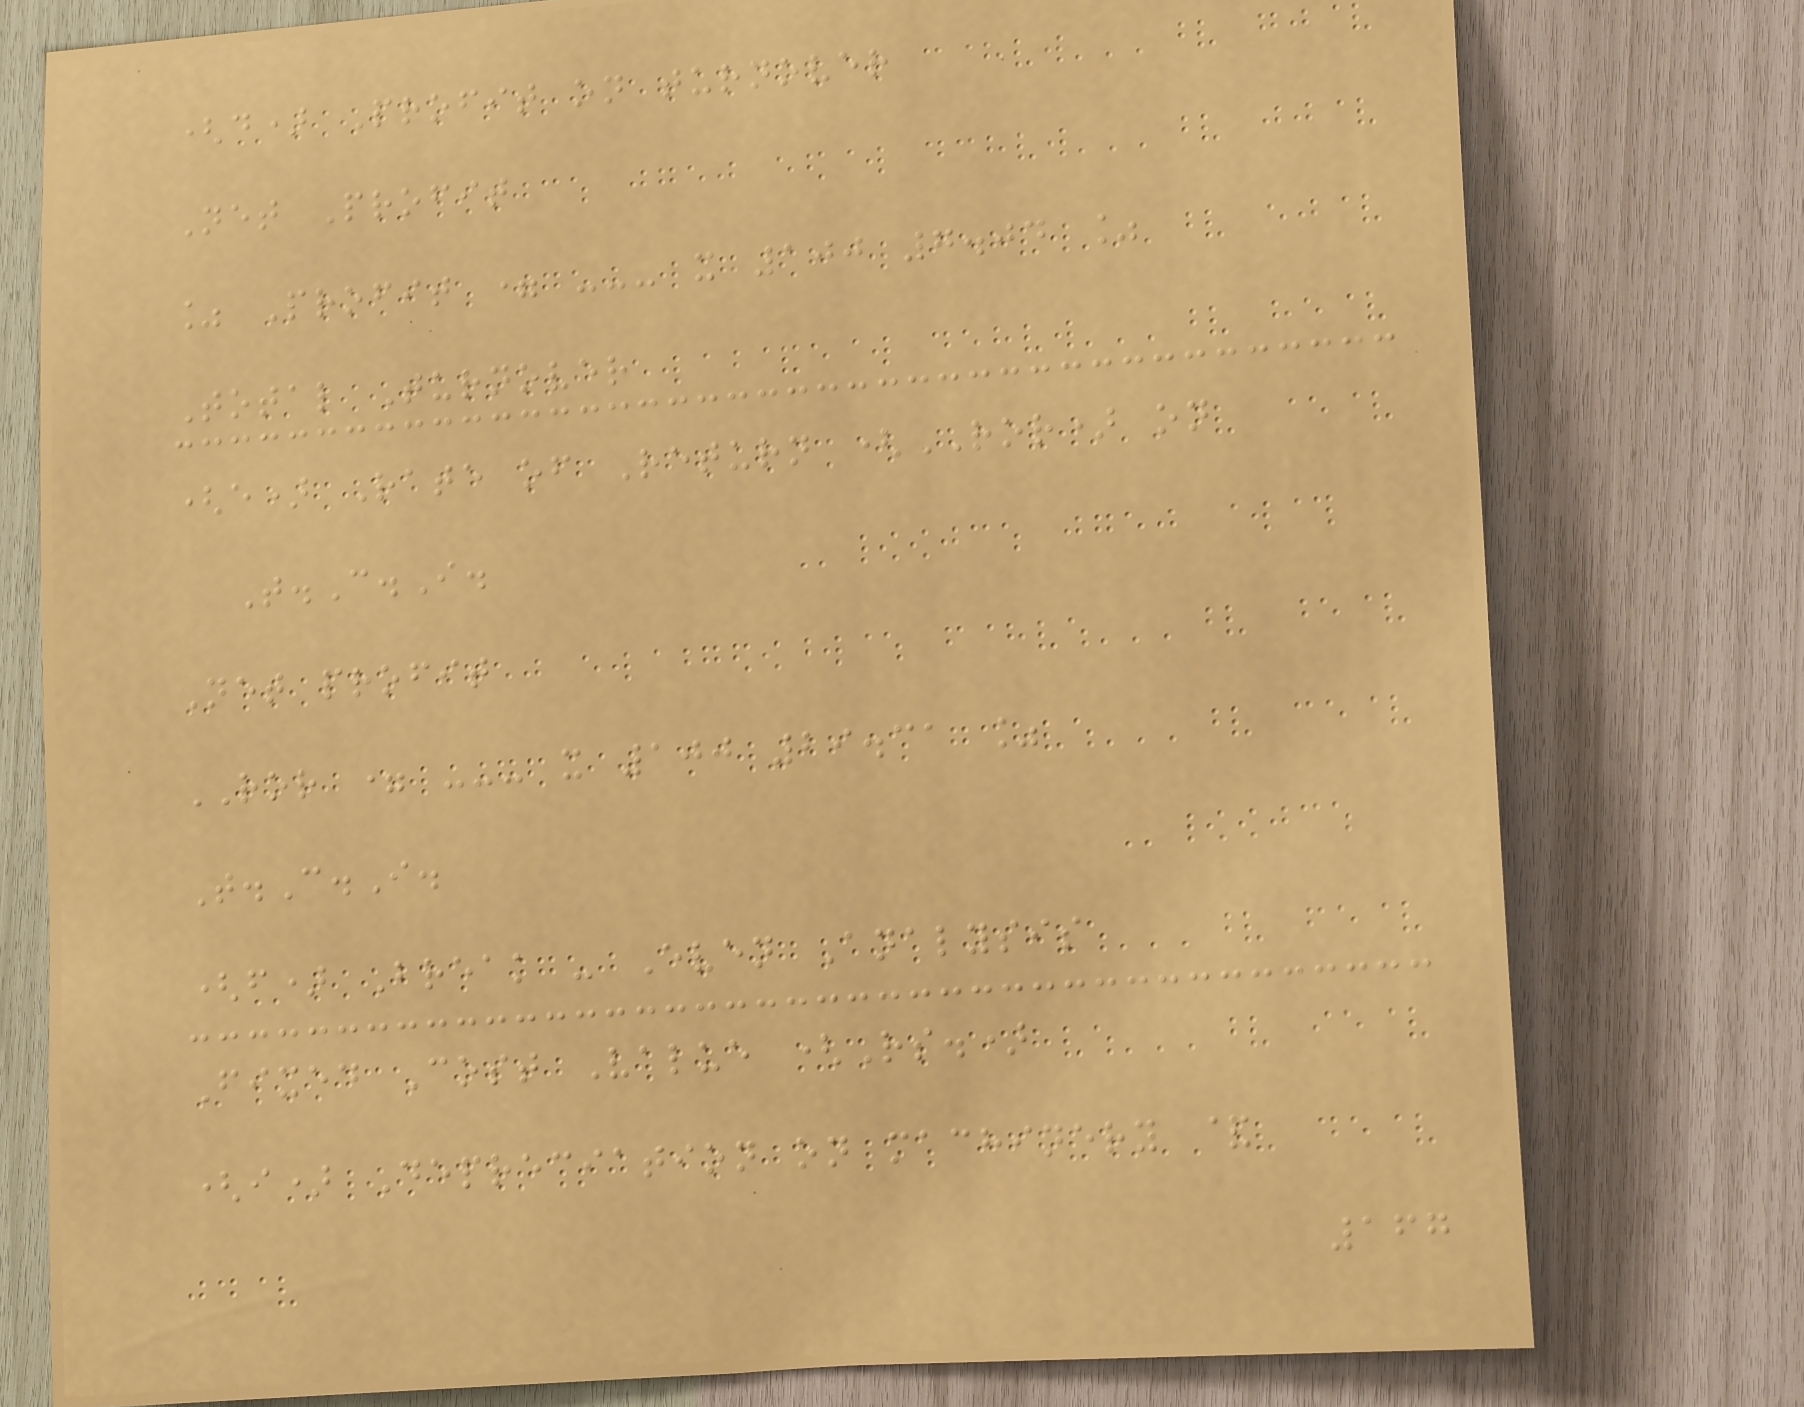(d) Profit on turnover
Net Profit
% Profit = --- x 100 7.04 %
Total Turnover
(e) Rate of Return (ROR) on
T.C.I.
Net profit
ROR = --- x 100 29.31 %
T.C.I.
(f) Break - Even Analysis
Fixed Cost Value (Rs.)
(i) Depreciation on machinery &
167
